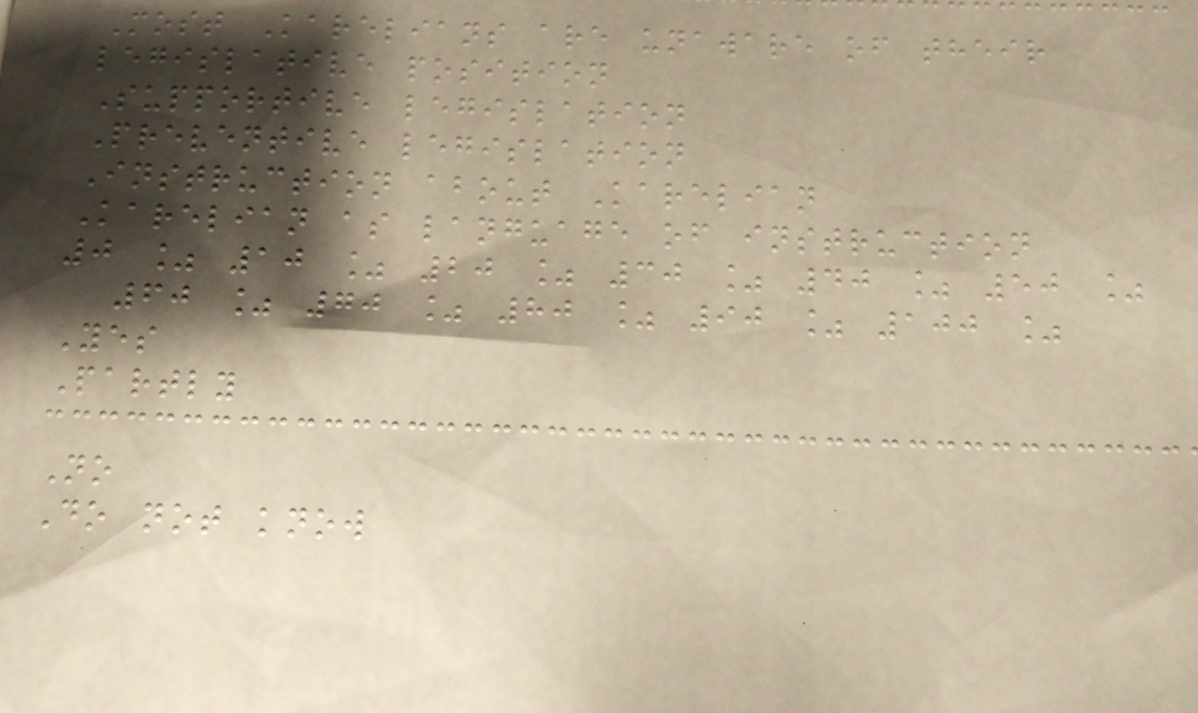Most Karelians are unaware of their
legislative position
Supportive legislation
Preventive legislation
Instruction about Karelian
Karelian as language of instruction
0 % 10 % 20 % 30 % 40 % 50 %
60 % 70 % 80 % 90 % 100 %
Yes
Partly
No
Do not know
